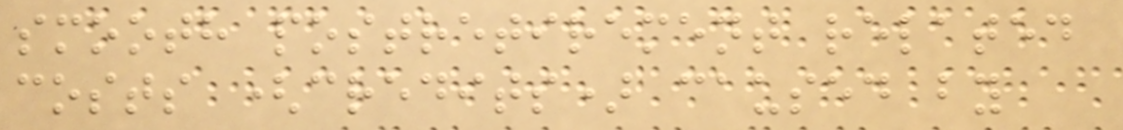smooth postretirement related
costs (credits) caused by
